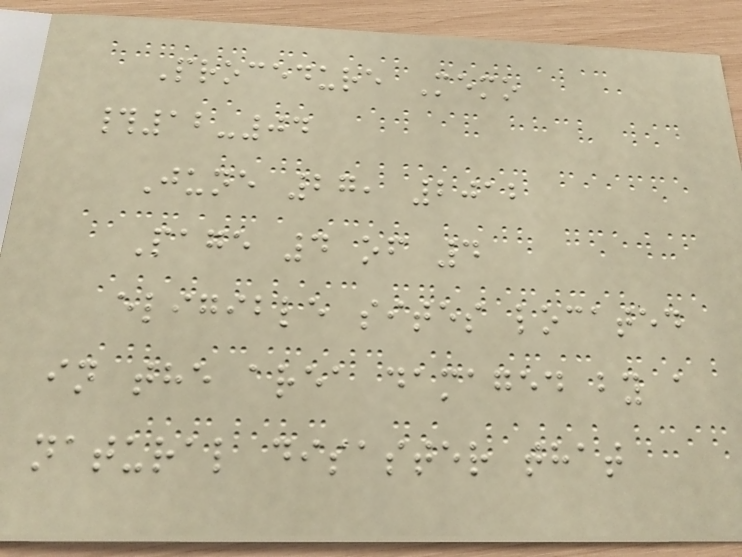Procedure Memo
#12-04
June 27, 2012
Page 4 of 4
eligible sites located
in the area damaged by a
natural disaster that
